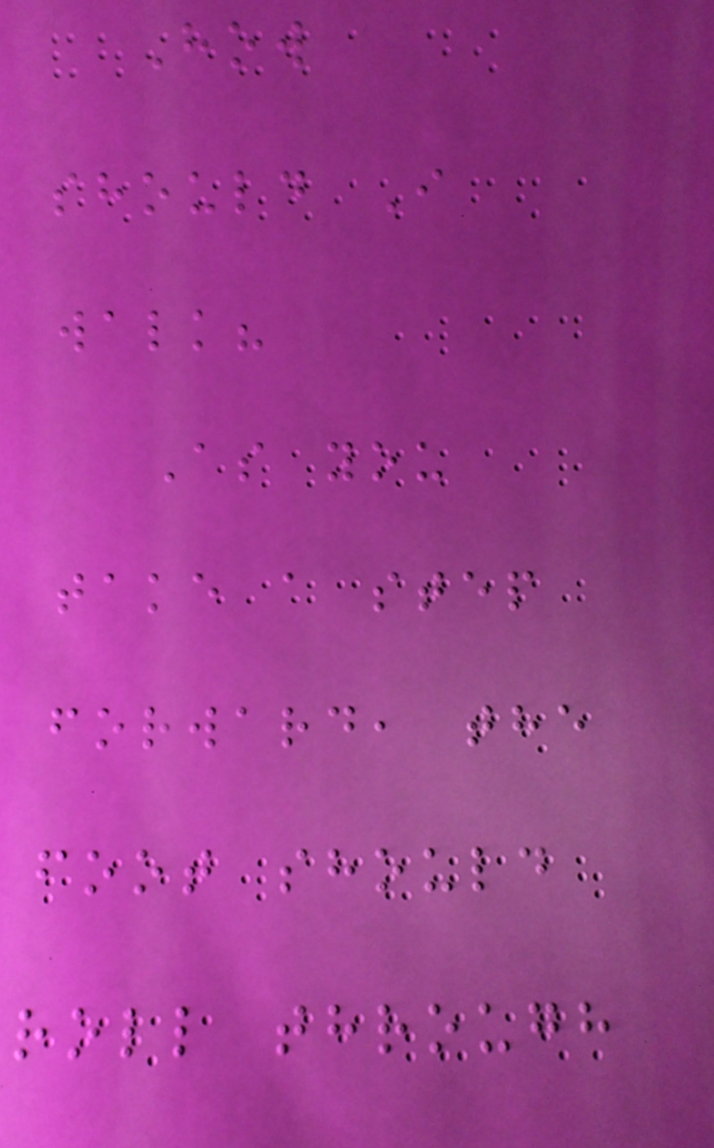How
should I
walk?
As you
take a step
forward, the
foot should
roll through
